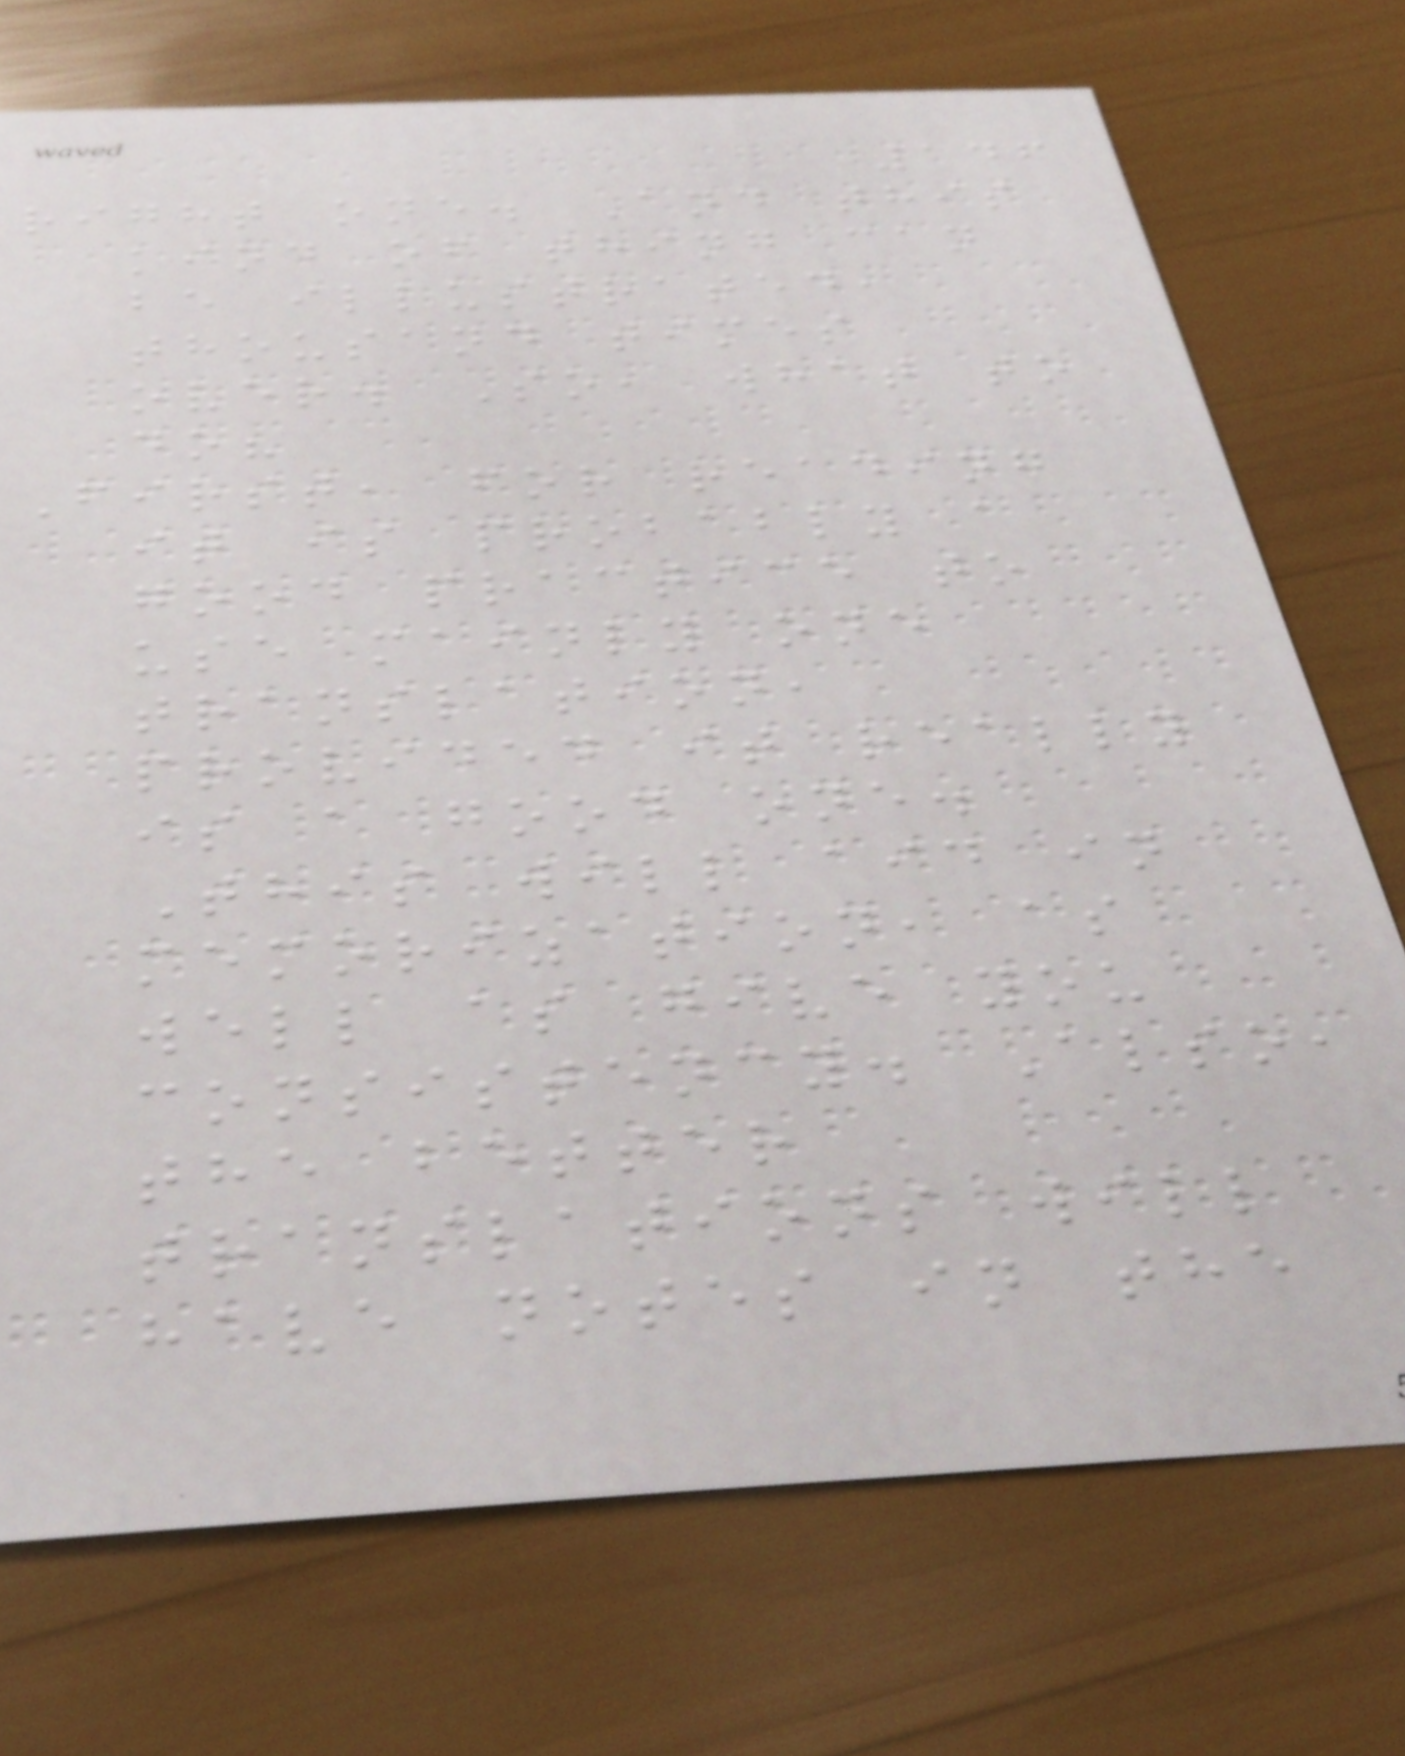146
right one. And this
kind of thing can
be illustrated,
thousand times
over. So, what to
do?
First, for reading
it is probably a
good practice to
use mainly one
translation,
provided it really
is a good one.
This will aid in
memorization, as
well as give you
consistency. Also,
the better
translations will
have notes in the
